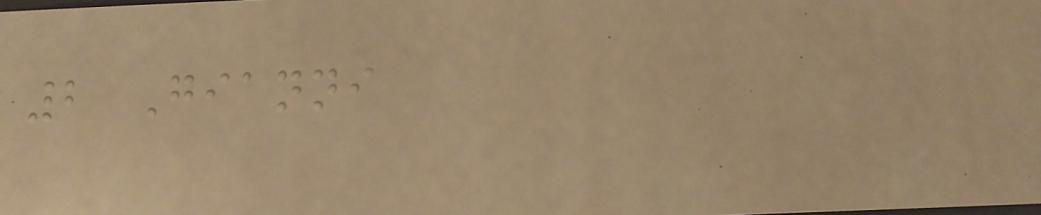2 Gianni
